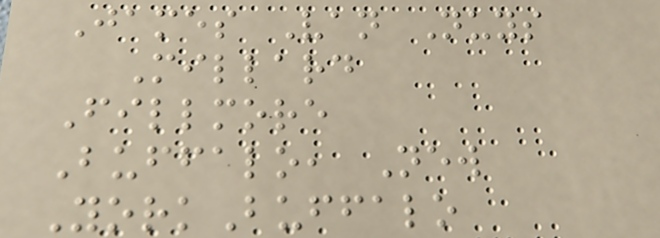James Van Nuys
Millard
Fillmore
Buffalo, New
YorkBuffalo
